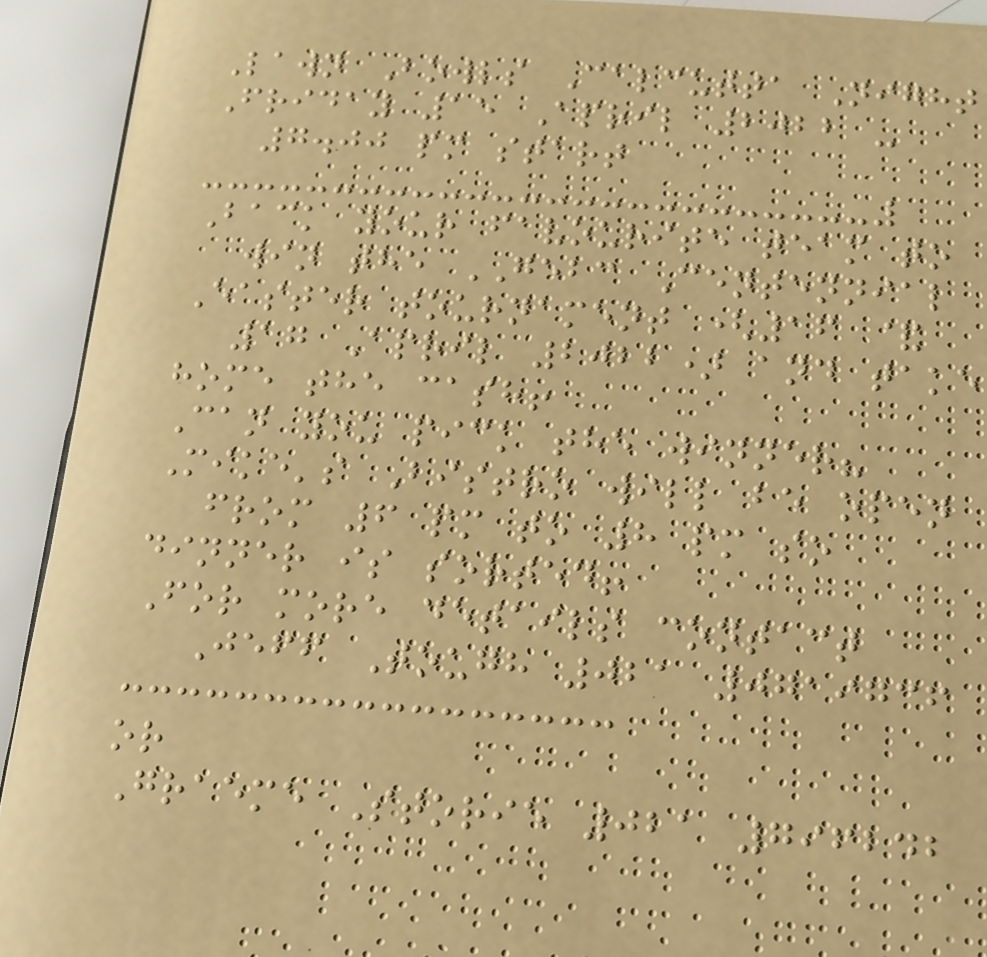Lawn Bowls Calcutta Night
Friday 15 April 2022 -
7.00 pm start
Back your favourite team to
win the GEBC Centennial
Easter tournament (16 &
17 April 2022) and take
home the cash!
Can you pick the winner?
Mike's Bistro will be open
from 6 pm to 8 pm so
dinner is sorted!
For more details contact
Jeff Tough 021 0719736
or
Graeme Storie 021 796242
